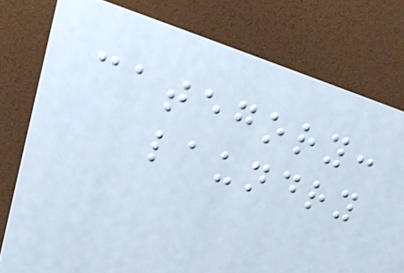category:
laundry
